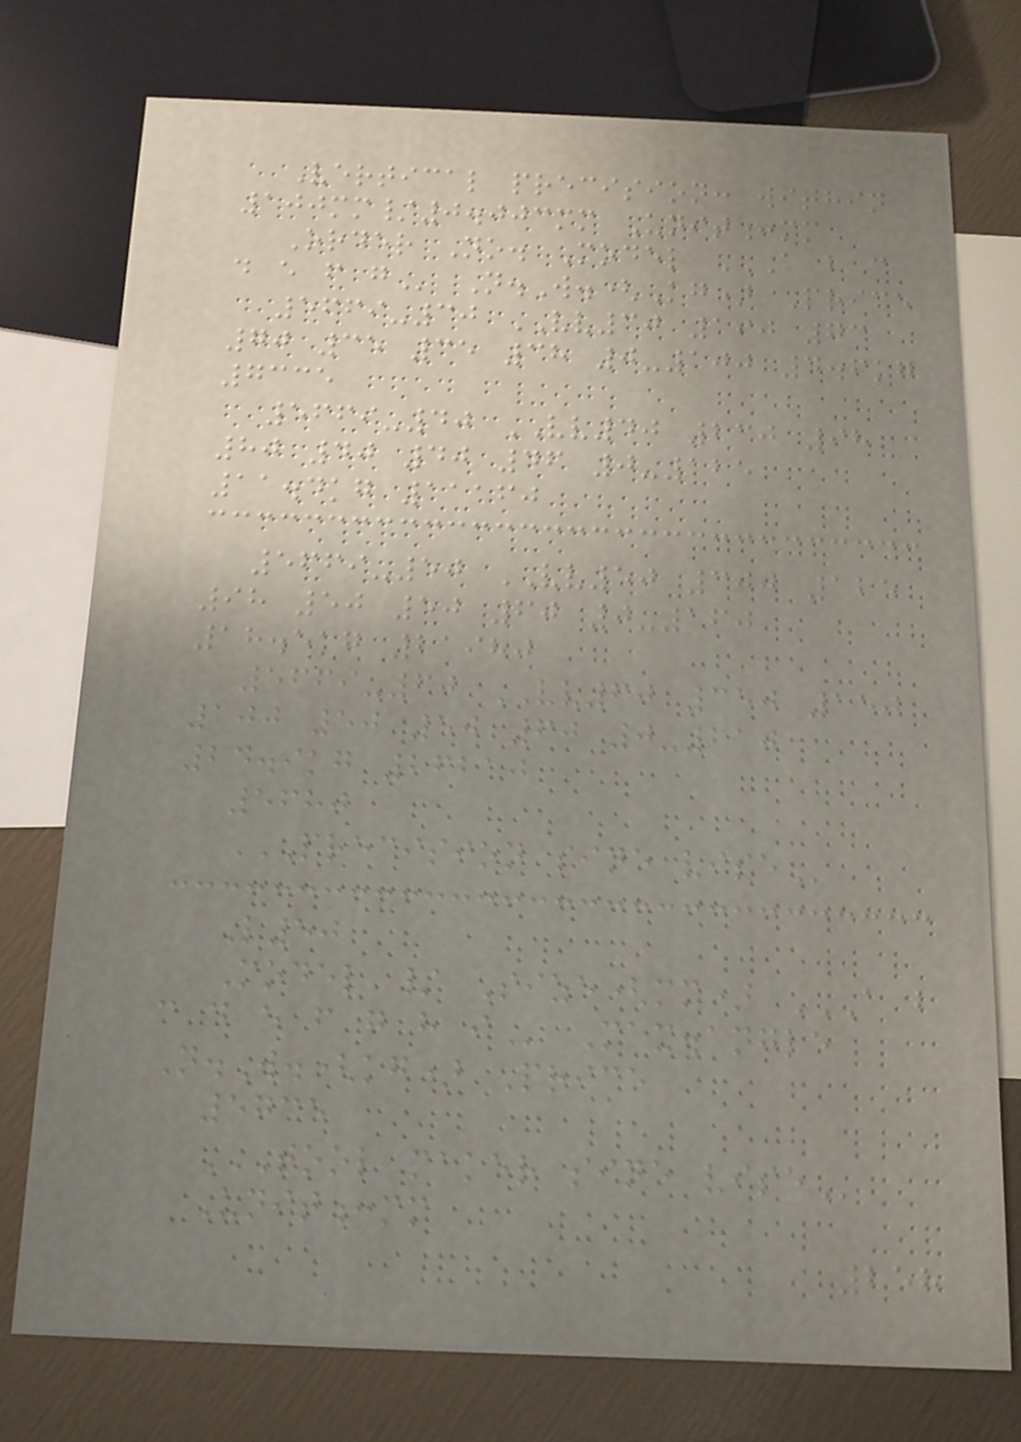Vertical precision: within
100mm/0.003mm Unit:mm
Order No. Model A B C
D E F G N.W.(Kg) Price
5669-30 VV30 190 73
70 35 35 38 0-100 4.6kg
7335
5669-40 VV40 230 98
80 40 40 46 0-125
11.4kg 11160
5669-50 VV50 300 125
98 50 50 60 0-160
18.5kg 21980
5669-60 VV60 350 150
100 50 50 60 0-210
24.9kg 26210
5680
PRECISION SINE VISE
L50
Model / Size(mm) A B
C D E F G H I Max.angle
N.W.(kg) Price
5735
TOOL MAKER SINE VISE
Unit:mm
258
